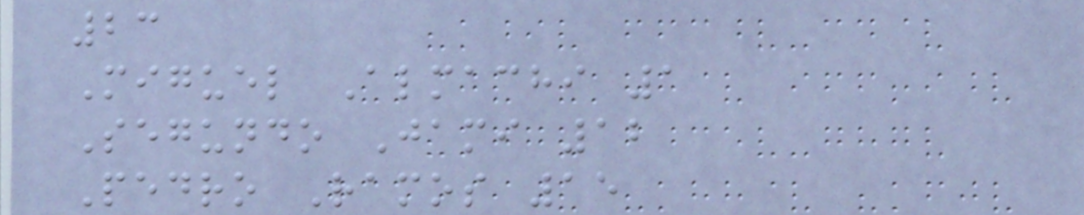23
Miguel Almachi 1
Segundo Jami 12
Pedro Ramos 15
